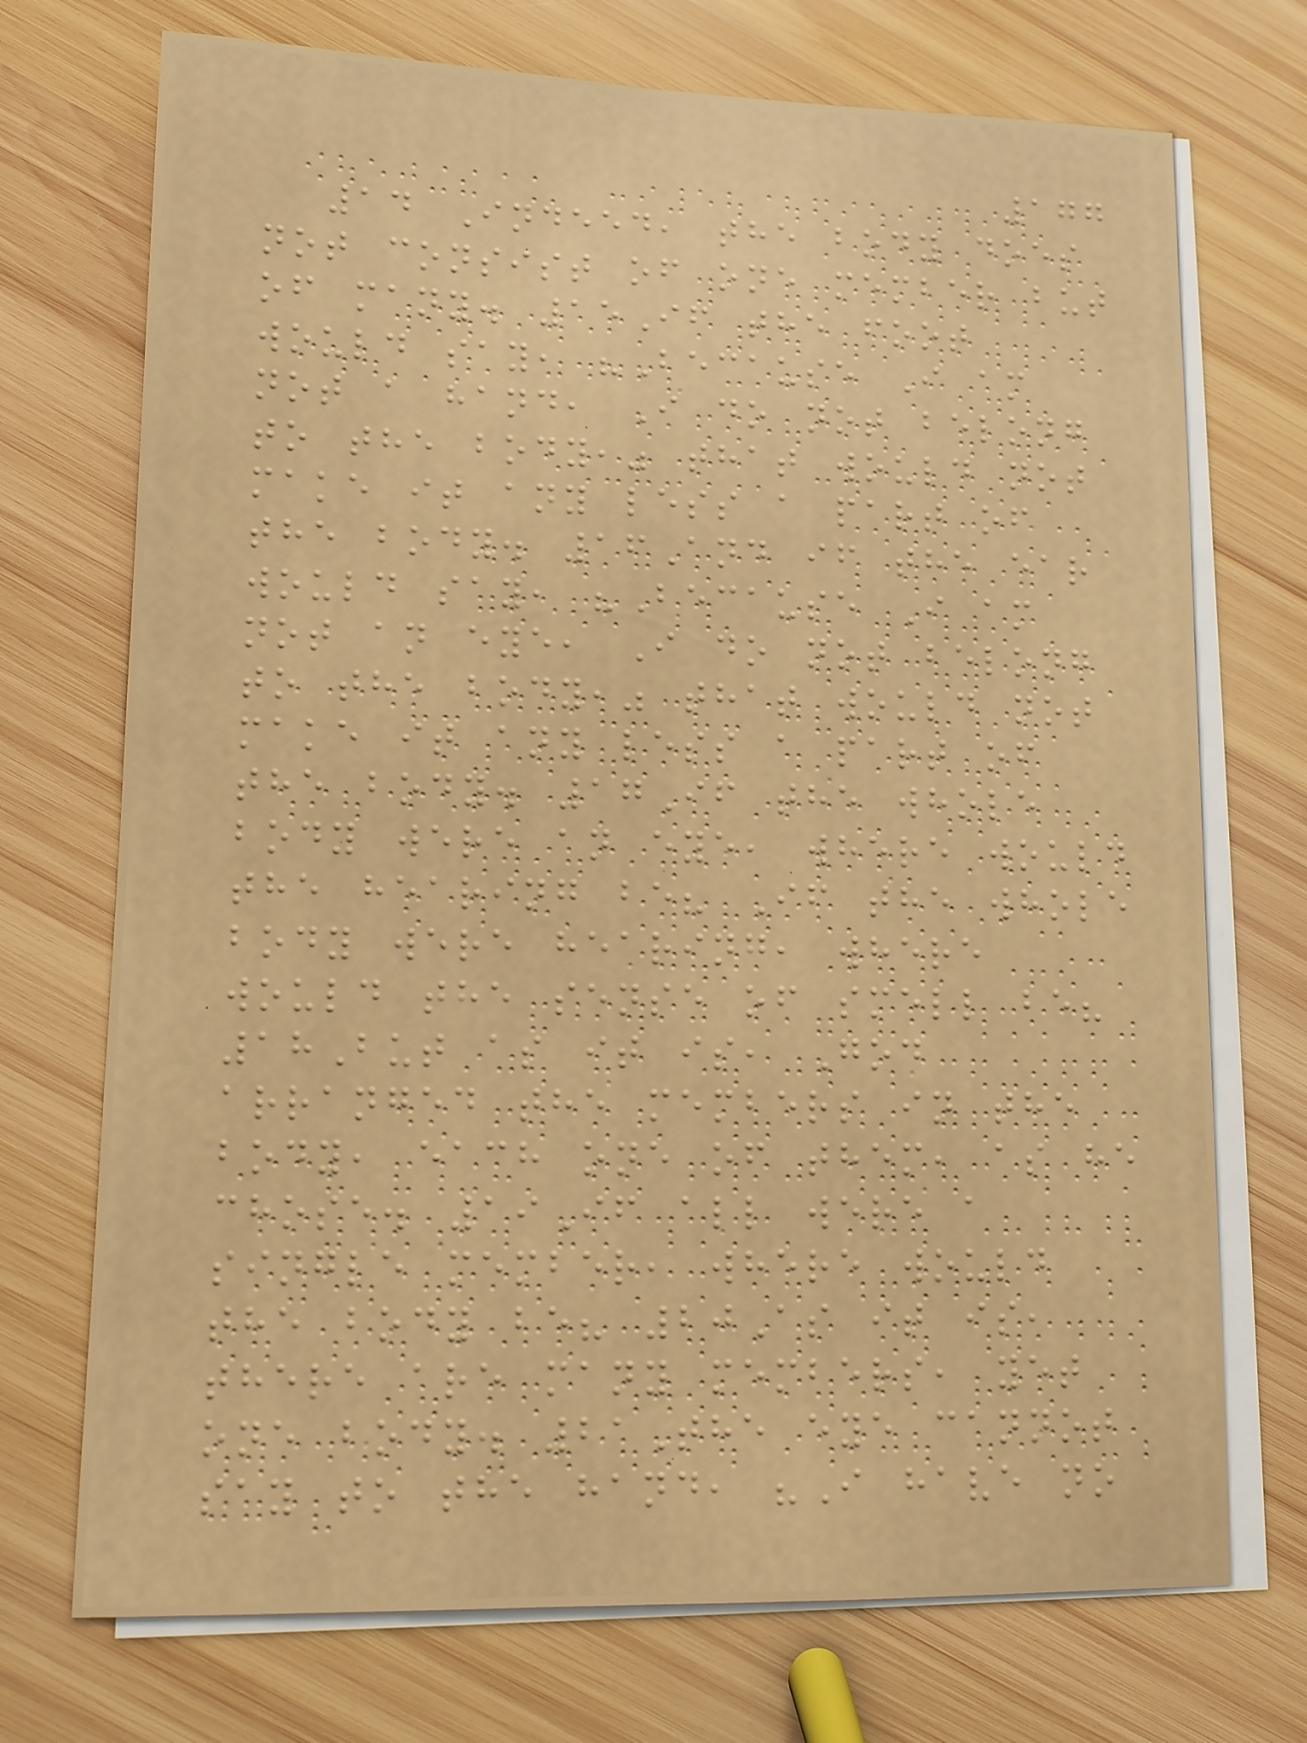177
14 Indeed, the body does
not consist of one member but
of many. 15If the foot
would say, "Because I am
not a hand, I do not belong
to the body," that would not
make it any less a part of
the body. 16And if the ear
would say, "Because I am
not an eye, I do not belong
to the body," that would not
make it any less a part of
the body. 17If the whole
body were an eye, where would
the hearing be? If the whole
body were hearing, where
would the sense of smell be?
18But as it is, God
arranged the members in the
body, each one of them, as he
chose. 19If all were a
single member, where would
the body be? 20As it is,
there are many members, yet
one body. 21The eye cannot
say to the hand, "I have no
